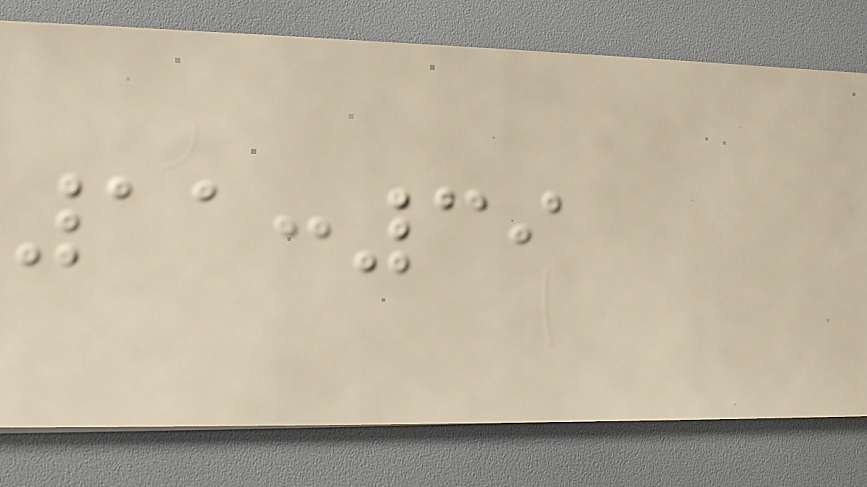11:39
